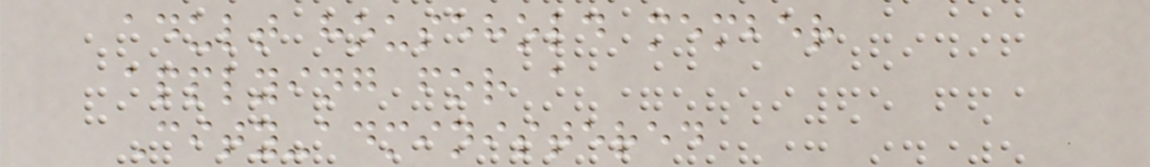adult household member
applying for a
City-administered
